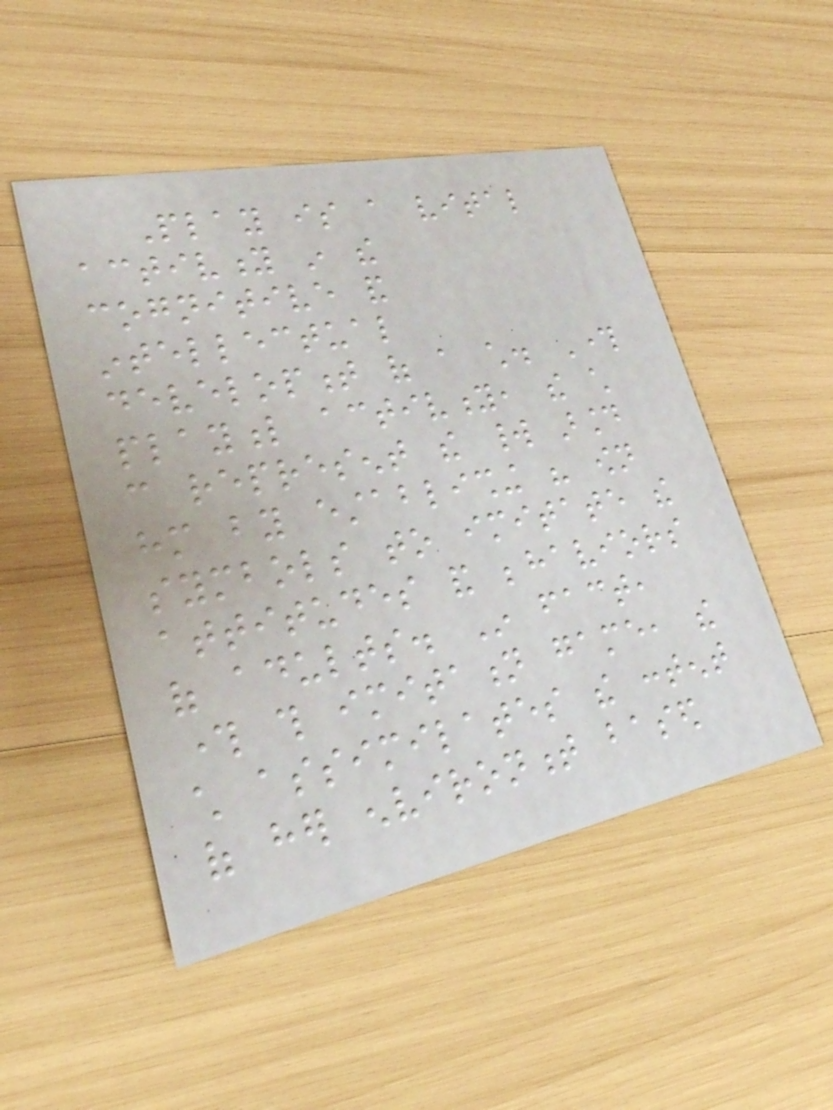Play is a vital
activity in the
cognitive and
intellectual
development of a child. Through
playful activity, the child
can represent the world around
him by establishing his own
symbols to imitate the
attitudes and behaviors
of adults. In fact,
through this imitation game, the
child assimilates the content
of her environment based
